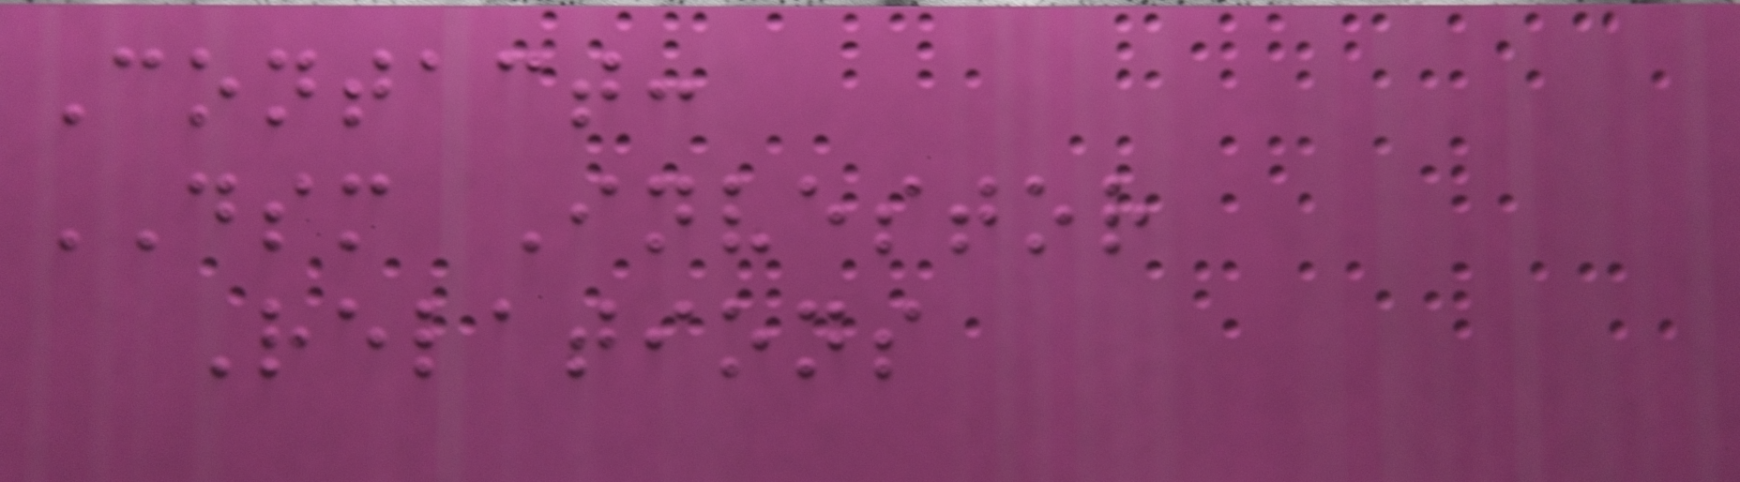Contact:
DSM Investor
Relations
